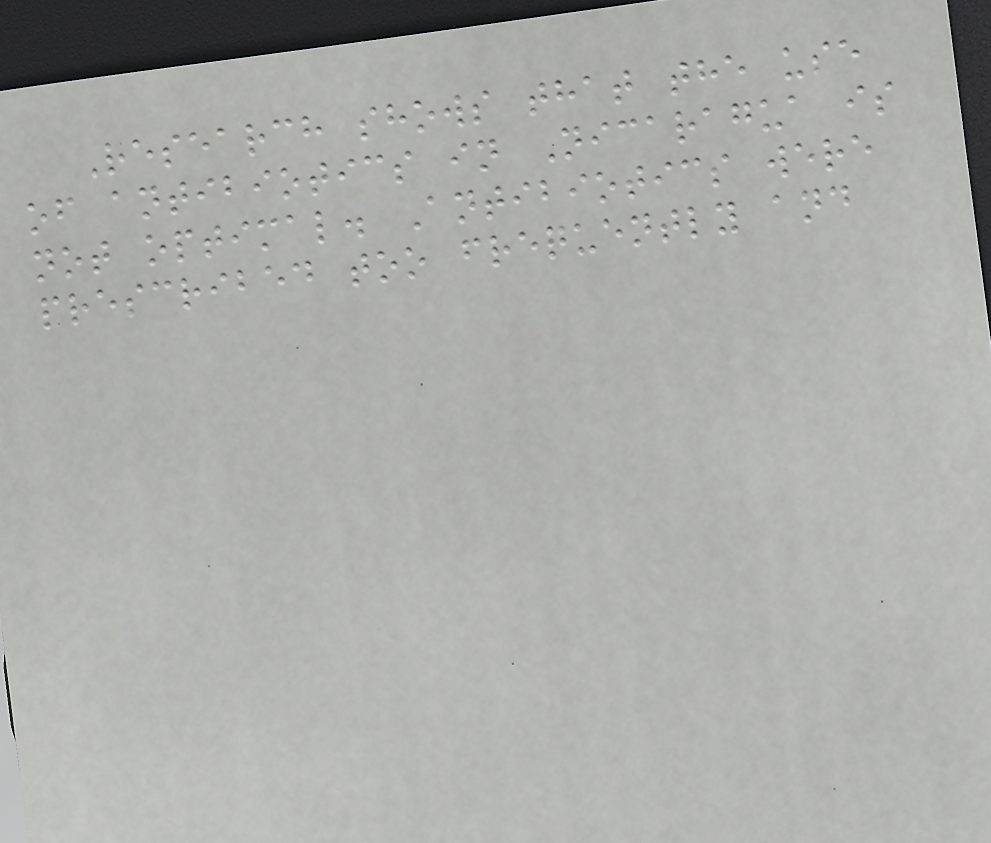Research shows that the use
of antibiotics in Nicaragua is
not optimal. Antibiotics were
prescribed too frequently and
